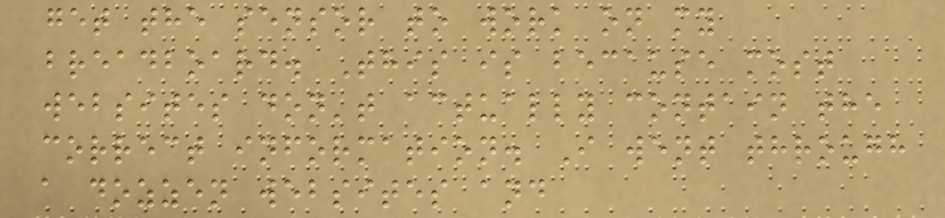get the sensor to work on my
breadboard. This is because most
websites don't actually contain the
correct information. I went through
a dozzen websites and
